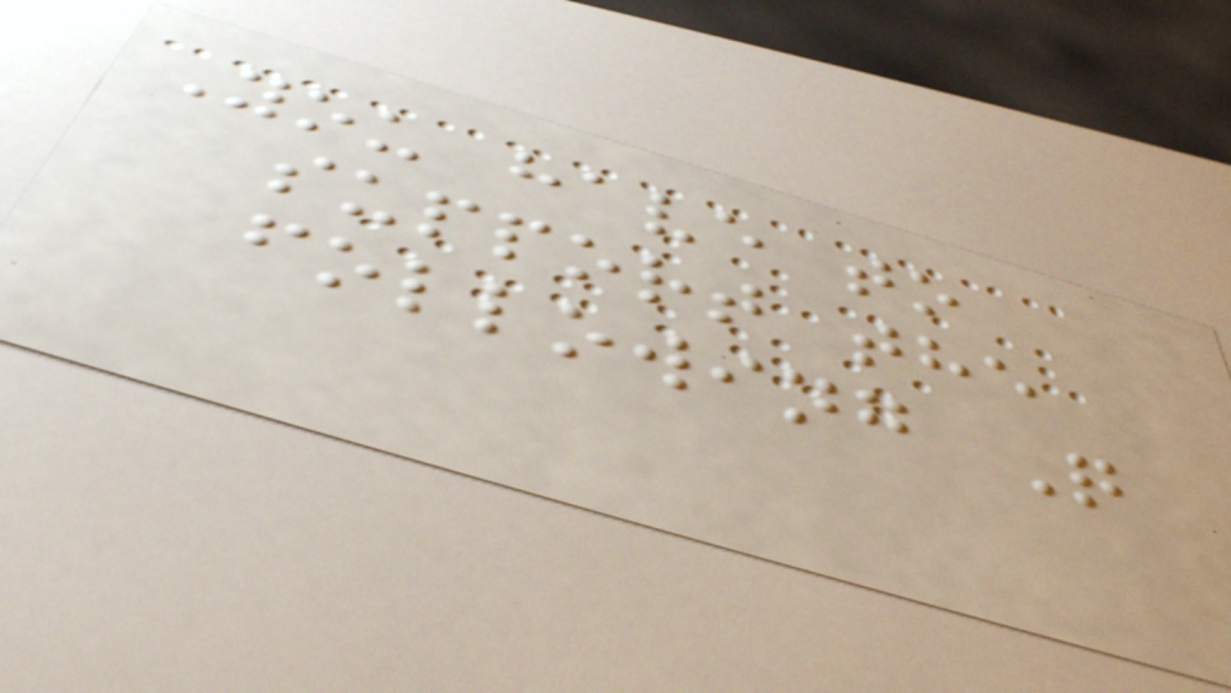You have to
support the
following Q
